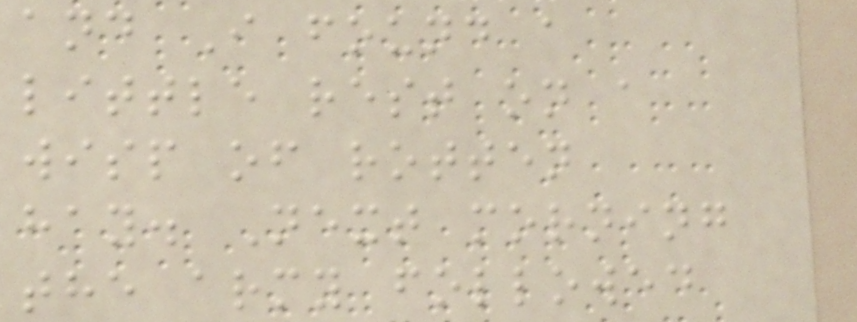and I found a
little rest on a
wisp of rotten
hay. Next morning
the army followed
